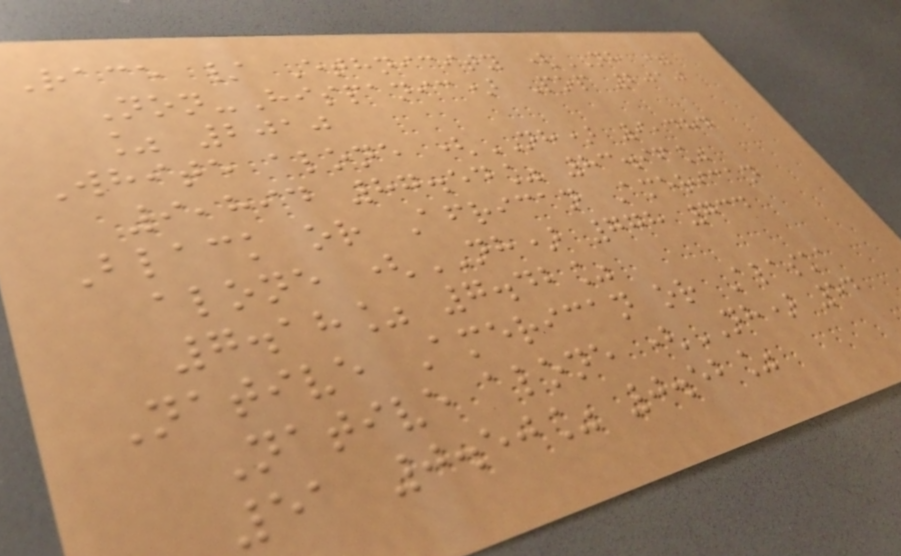Race / Ethnicity (NH =
Non-Hispanic) Pop 2010
% 2010
White alone (NH) 9,484
9,894 87.54% 83.96%
Black or African American
alone (NH) 778 734
7.18% 7.42%
Native American or Alaska
Native alone (NH) 54
51 0.50% 0.52%
